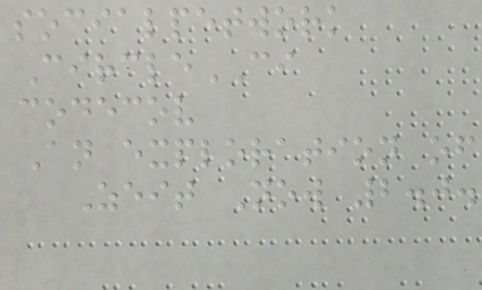socialpetwork
CircleCI
codecov
An exploration of
Zeit Now 2.0.
